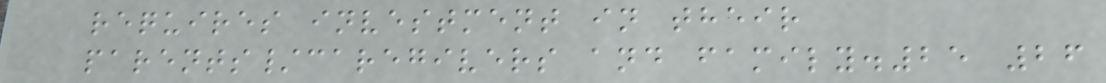requires investment in their
parents/caregivers and family.25 26
